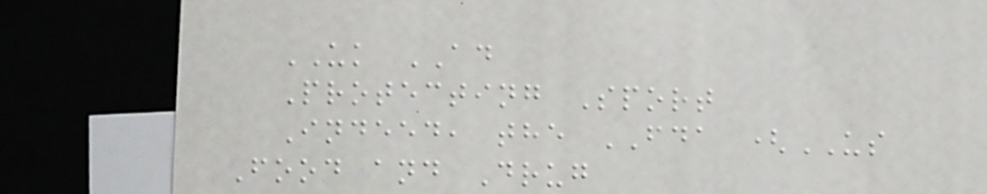UK AD
Protecting Sport
Indeed, the FDA (US
Food and Drug
